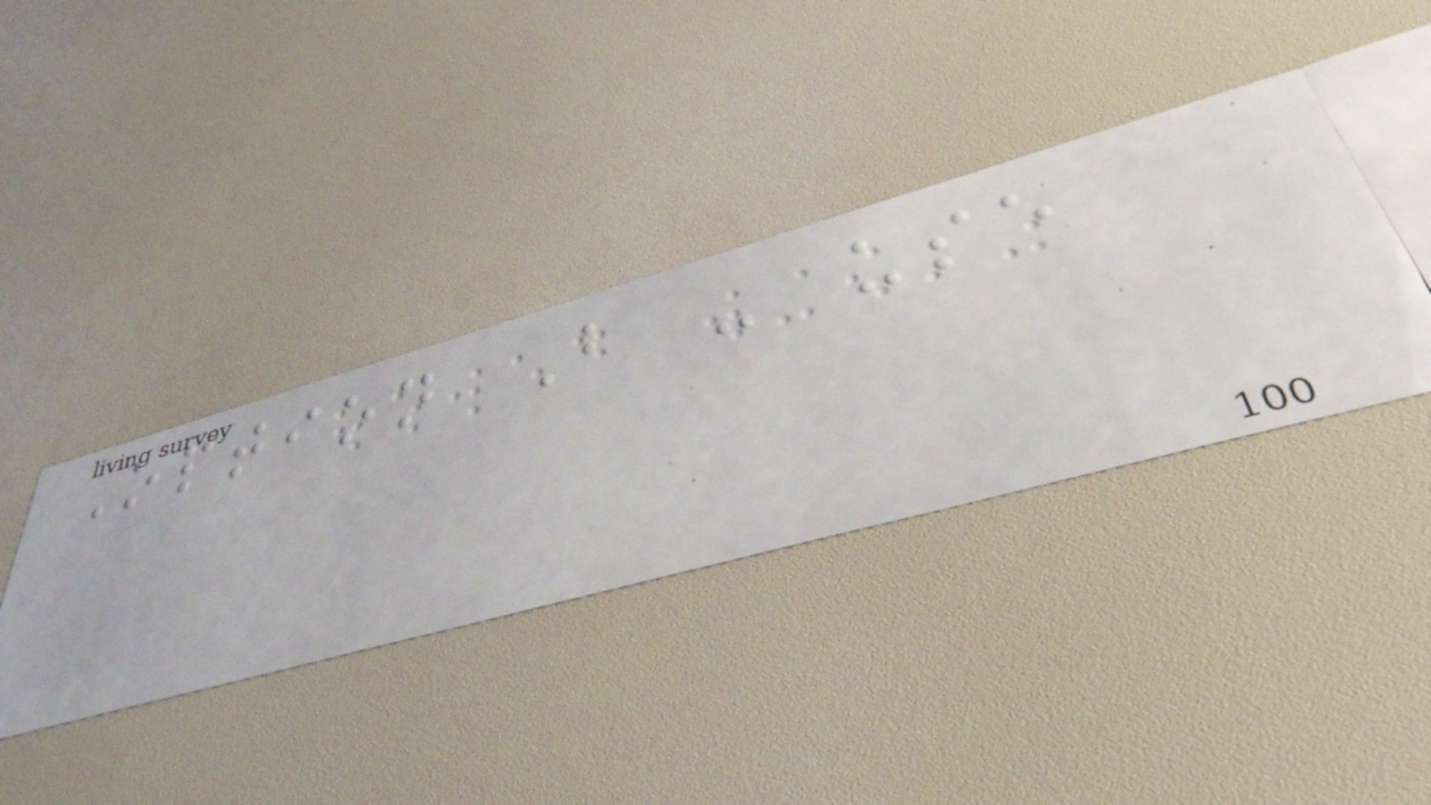Option B - use
